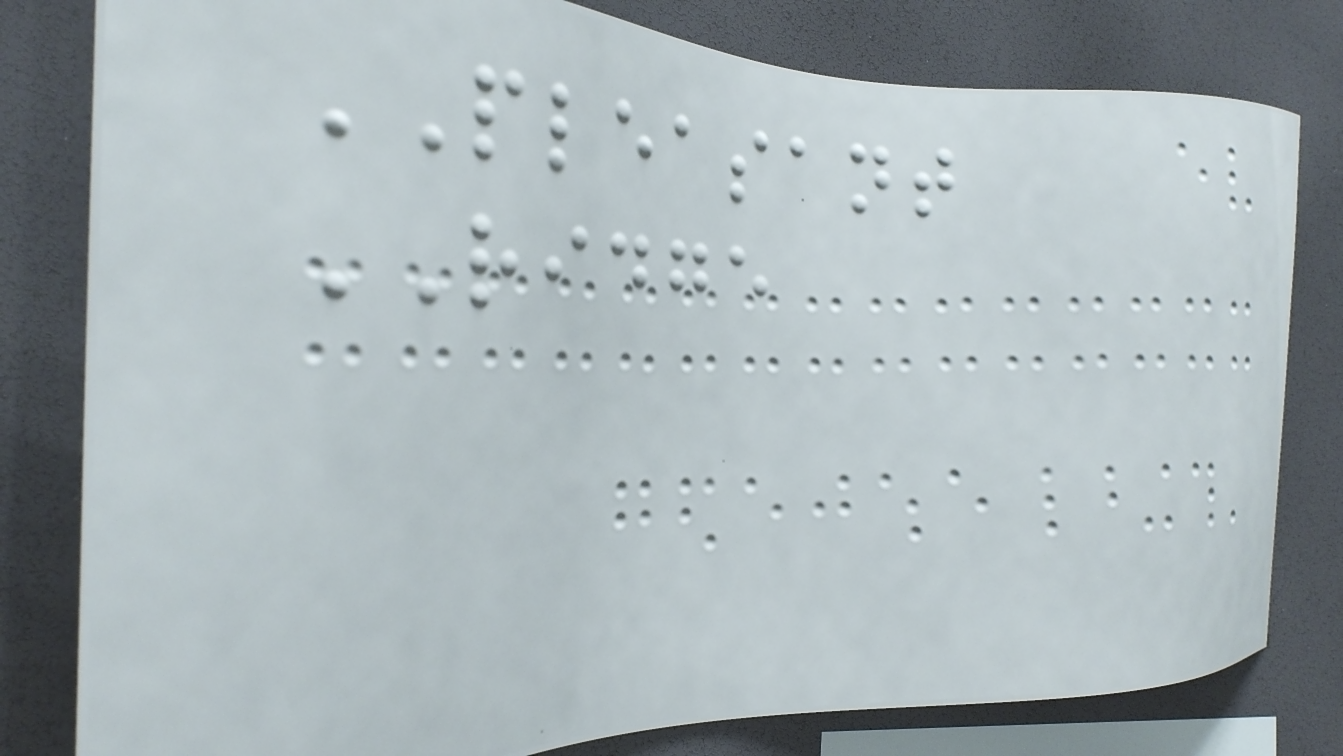PLEASANT
RIDGE
